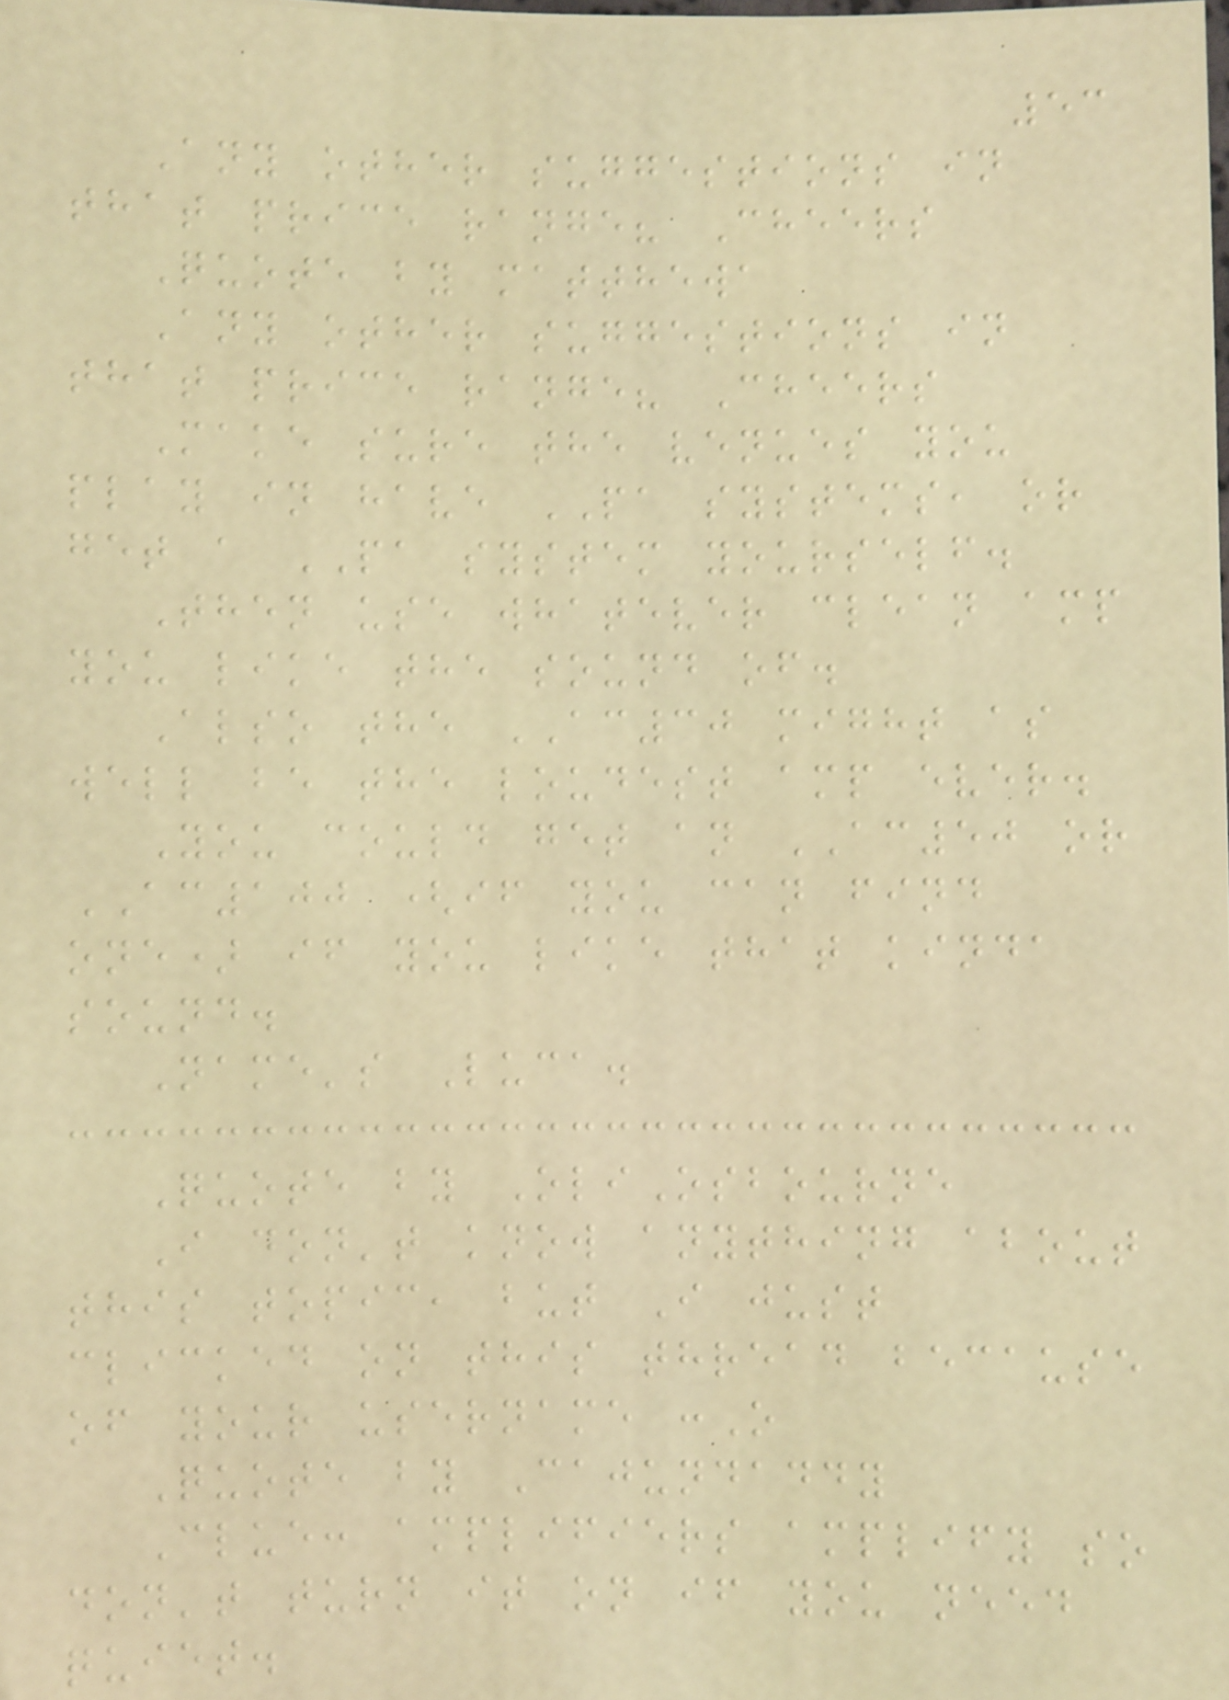53
Any other suggestions in
that price range? Cheers
Quote by matthewa
Any other suggestions in
that price range? Cheers
Make sure the venues you
play in have PA systems, or
get a PA system yourself.
Then use whatever clean amp
you like the sound of.
Also the AC30 might as
well be the loudest amp ever.
You could get an AC50 or
AC100 (if you can find
one) if you like that kinda
sound.
Name's Luca.
Quote by OliOsbourne
I don't know anything about
this topic, but I just
clicked on this thread because
of your username :O
Quote by Cajundaddy
Clue: amplifiers amplify so
don't turn it on if you need
quiet.
